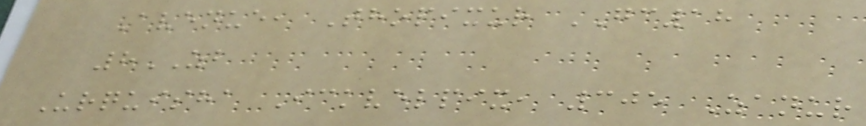Avenue, Thopixur GC18
8ZB
Urquisha Ickvelpix, 305 Zanur
